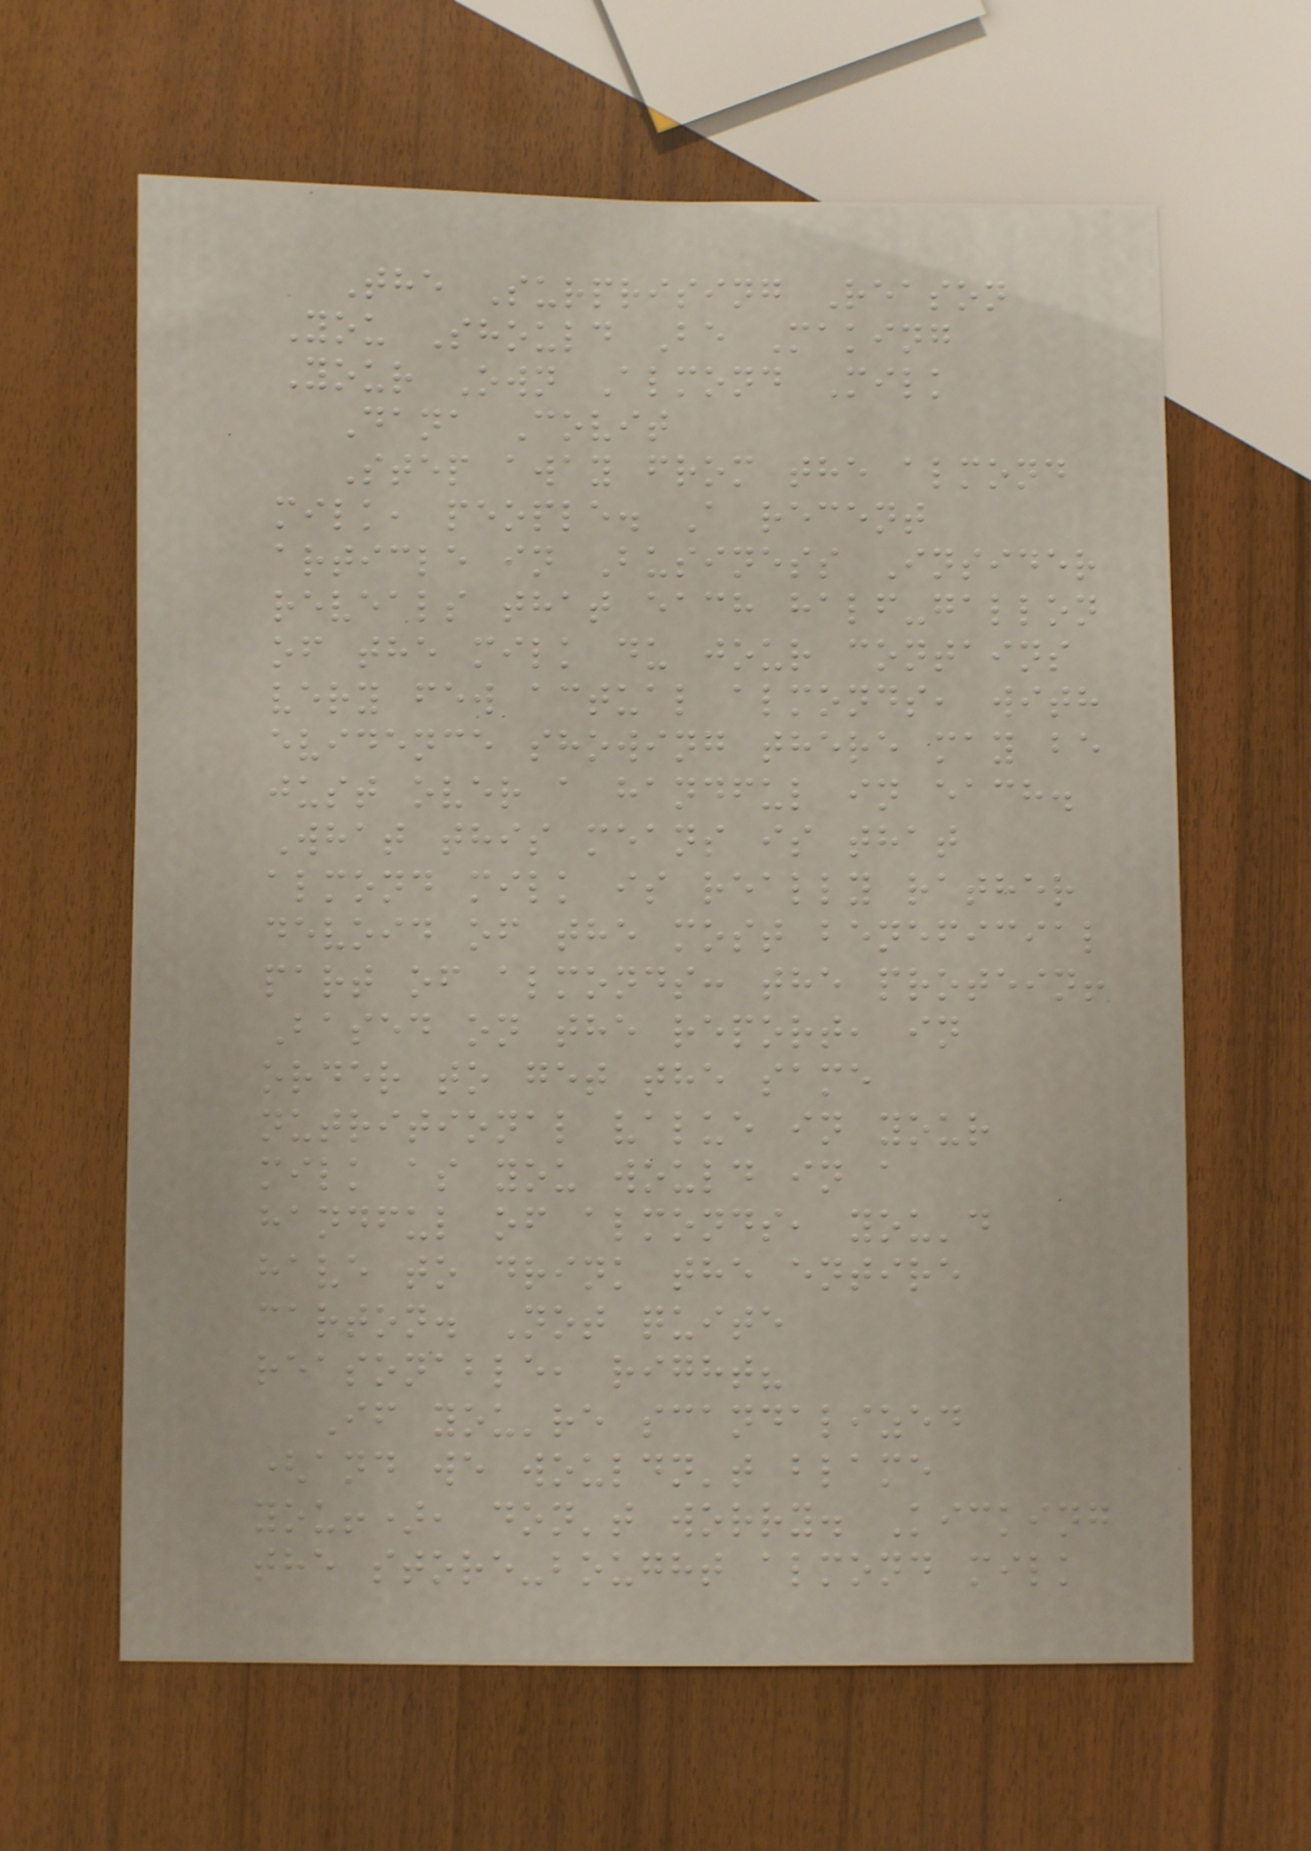The Surprising Reason
You Should Be Making
Your Own Almond Milk
Dana Covit
Step away from the almond
milk, people. A recent
article in Business Insider
reveals that each half-gallon
of the milk du jour contains
very few actual almonds, with
evidence showing there may be
just over a handful in each.
What this means is that
almond milk is really rather
devoid of the most beneficial
part of almonds: the protein!
Based on the report, in
order to get the same
nutritional value in your
milk as you would in a
handful of almonds, you'd
have to drink the entire
carton. Not quite
reasonable, right?
If you're scandalized
(and we wouldn't blame
you!), don't worry. Kicking
the store-bought almond milk
